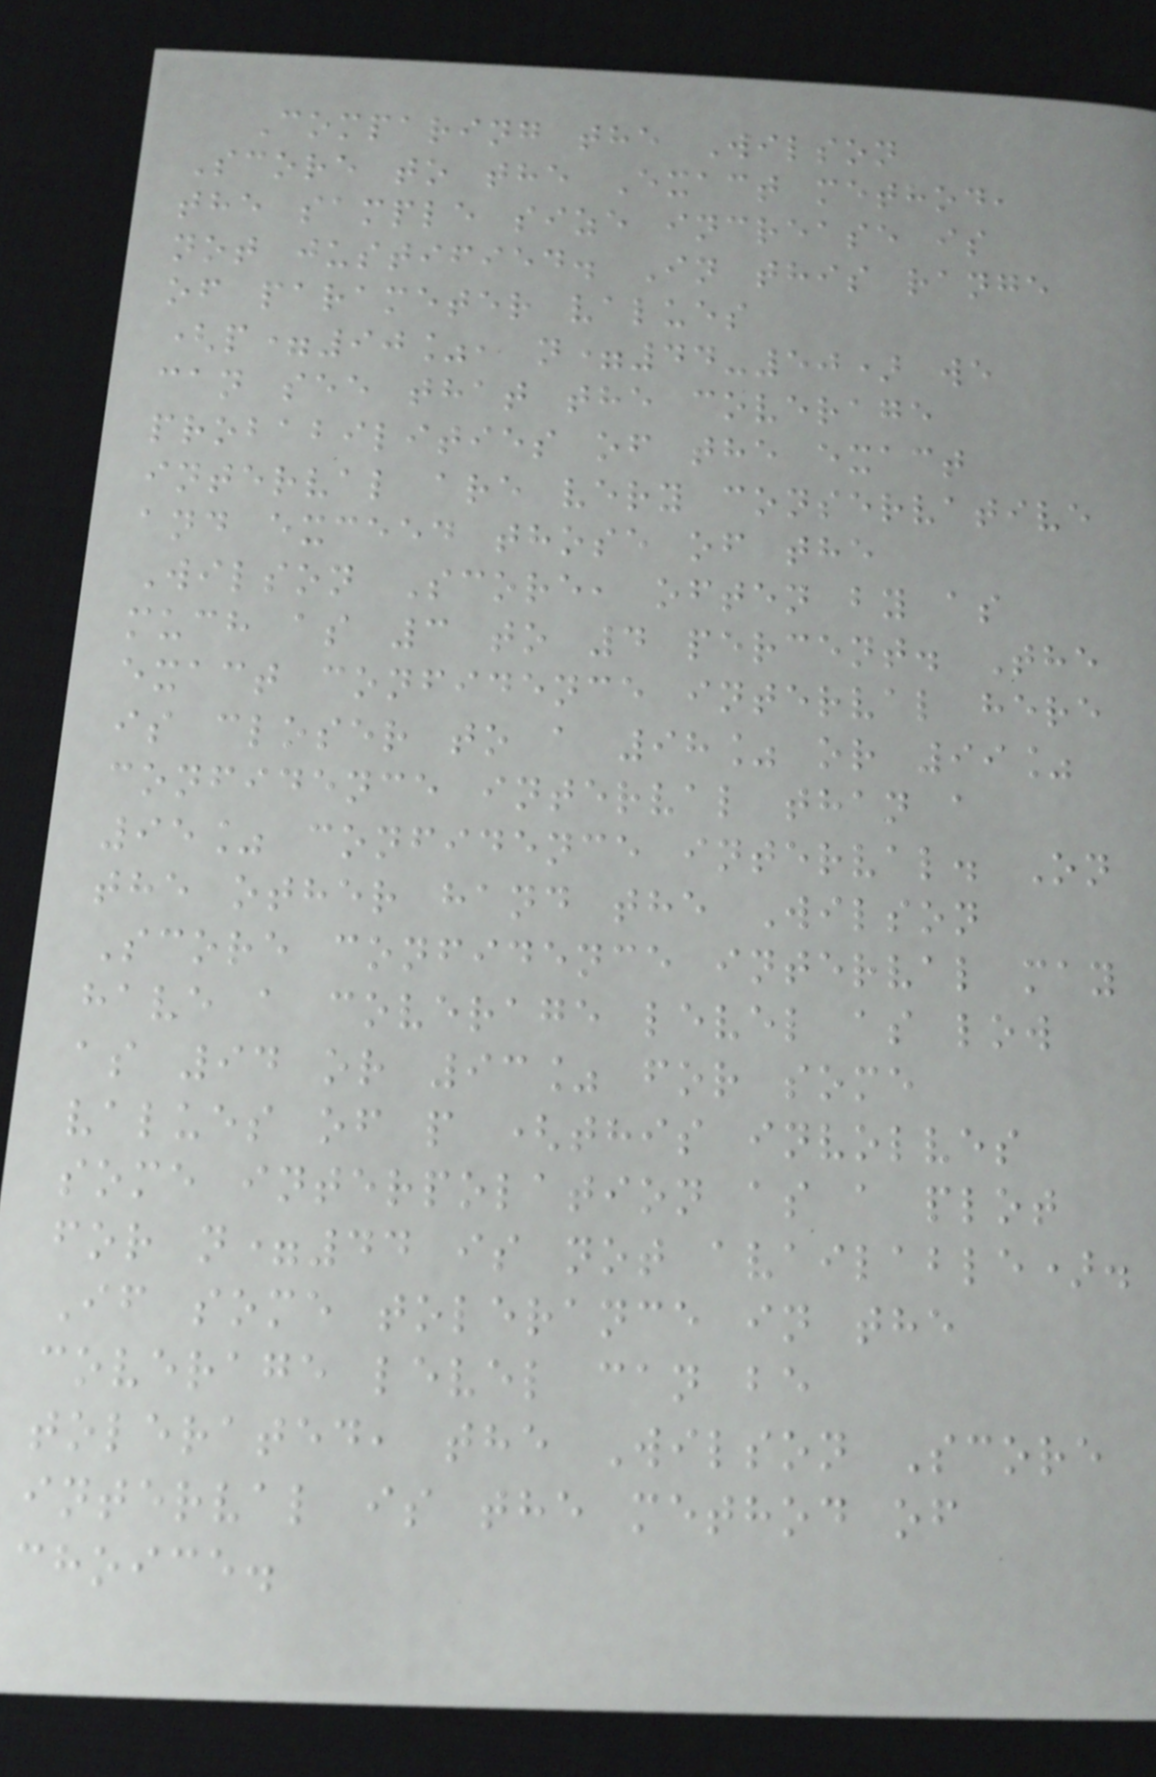Comparing the Wilson
Score to the Exact method,
the sample size increase is
not justified. In this range
of parameter values
(p=90%, n=44-50) we
can see that the coverage
probabilities of the exact
interval are very conservative
and exceed those of the
Wilson Score, often by as
much as 3 to 4 percent. The
exact confidence interval here
is closer to a 98% or 99%
confidence interval than a
95% confidence interval. On
the other hand the Wilson
Score confidence interval may
have a coverage level as low
as 94 or 93% for some
values of p (this involves
some interpolation as a plot
for n=44 is not available).
If some tolerance in the
coverage level can be
tolerated, the Wilson Score
interval is the method of
choice.
